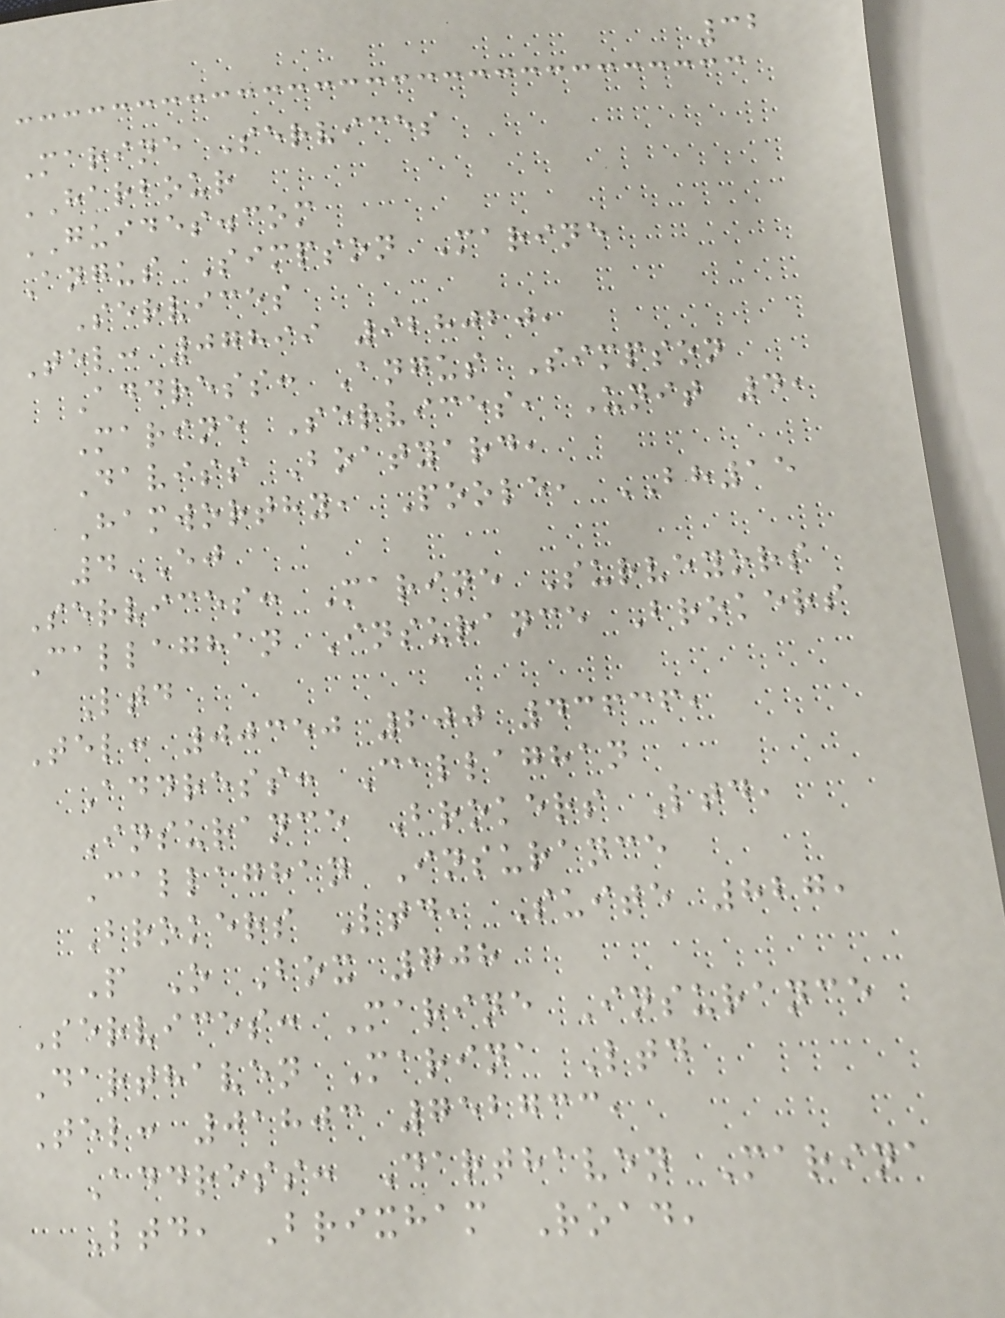32
Marine Services
HARBOUR
GUIDES.com
Angus Simpson Marine
Services
Tel: 07899 928020,
Address: Angus Simpson
Marine Services, Unit 4,
Daviss Boatyard,
Hamworthy, Poole, BH15
4EJ
Services: Marine Surveyors
Callaghan Insurance Brokers
Ltd
Tel: 00350 200 43636,
Address: Callaghan
Insurance Brokers Ltd,
Callaghan Insurance
Brokers Ltd, Suite 827,
P O Box 708
Services: Marine Insurance
Darthaven Marina Ltd
Tel: 01803 752733,
Address: Darthaven Marina
Ltd, Brixham Road,
